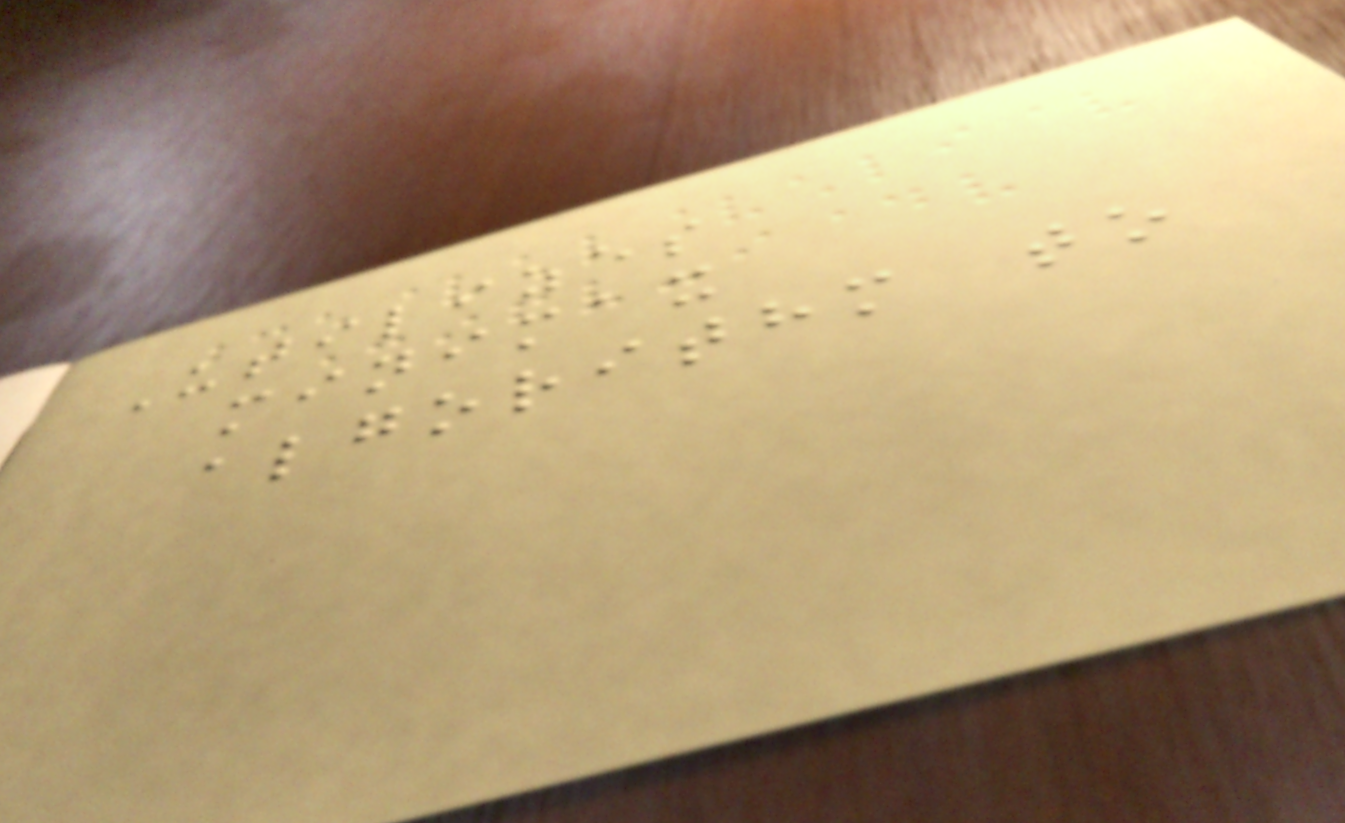Utilizes
minimax
algorithm to
